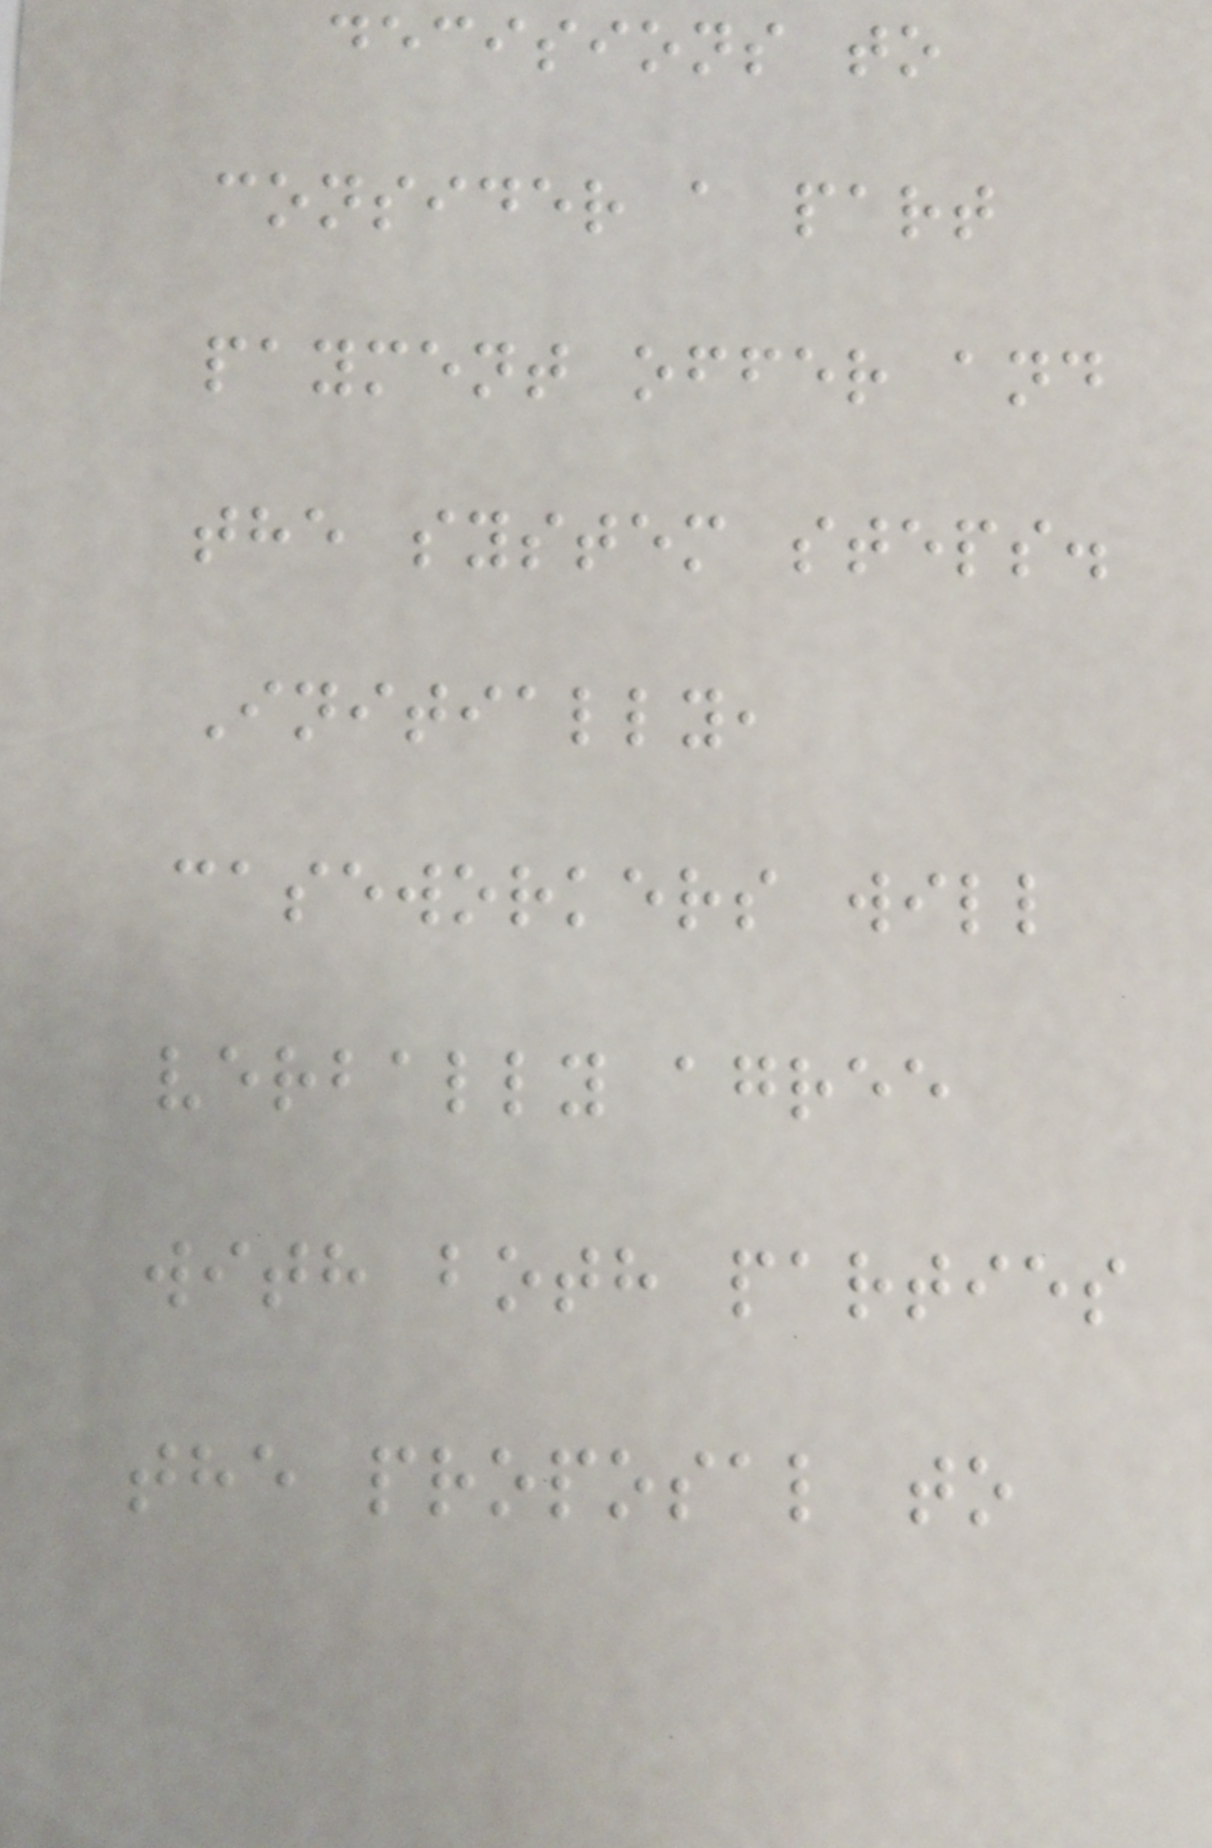decisions to
consider a part
payment offer and
the system steps.
Initially,
caseworkers will
verbally agree
with both parties
the proposal to
